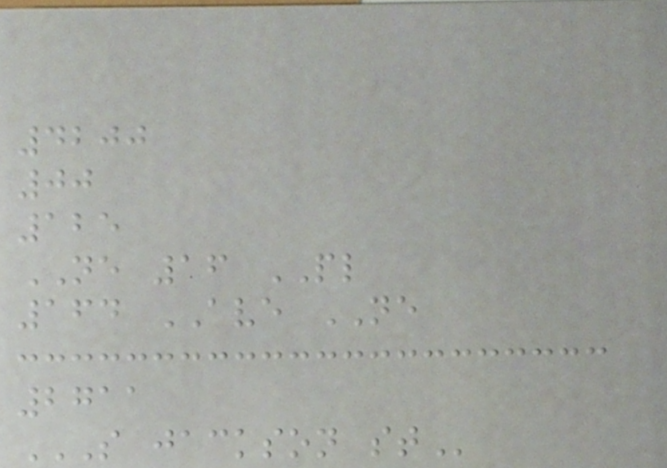4200
00
125
NE 16 PL
164 AVE NE
2711
S JACKSON ST
